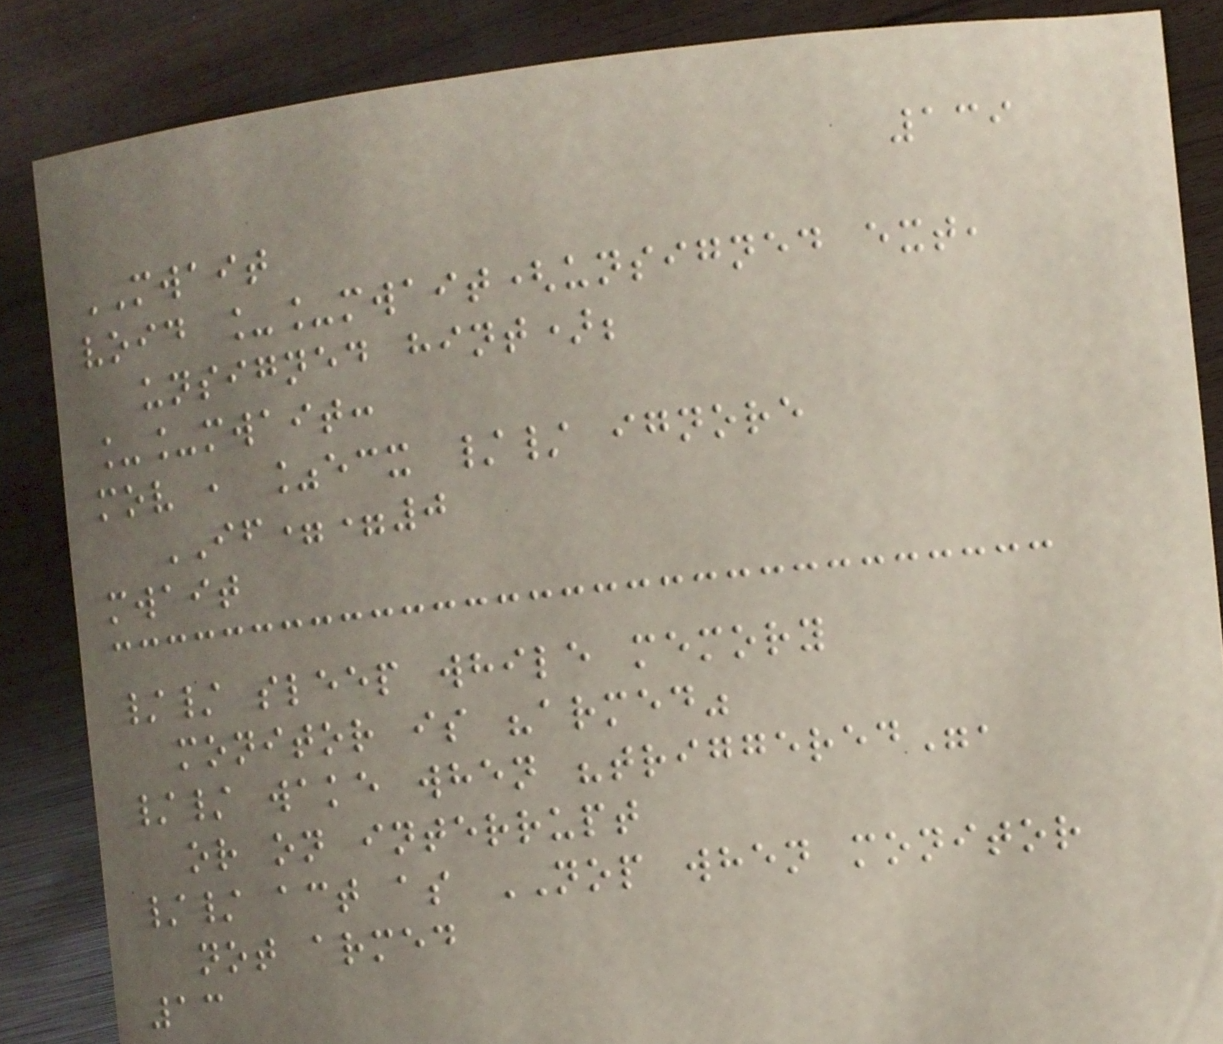139
MWAIT
void __mwait(unsigned ext,
unsigned hint);
__mwait:
mov , %ecx // ignore
IF==0
mwait
// sleep while memory
monitor is "armed"
// wake when "triggered",
or on interrupt
// act as NOP when monitor
not armed
13
